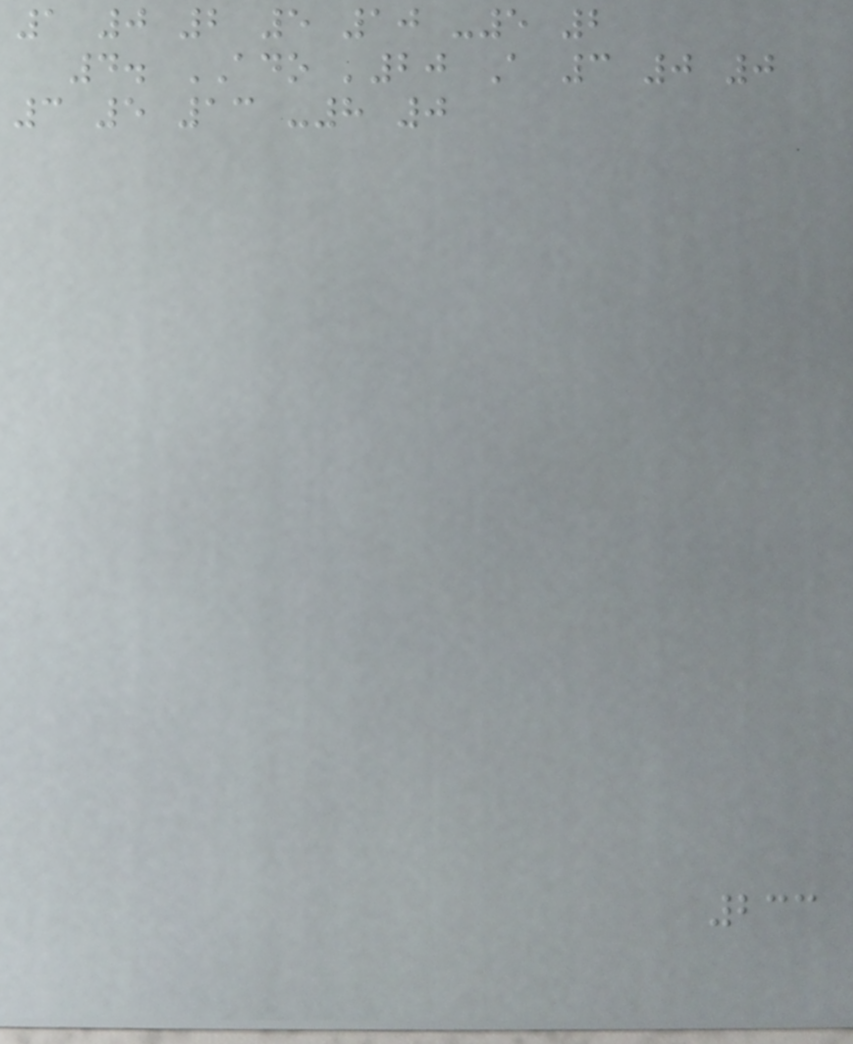1 0 2 5 10 -5 2
4. ADO '20 A 3 0 0
3 5 13 -8 0
233
